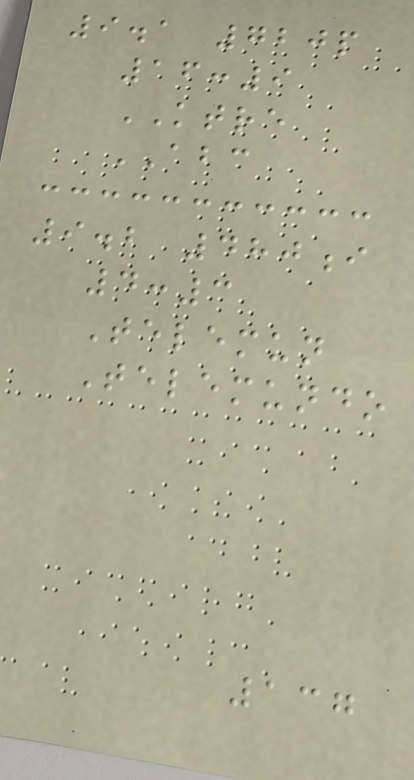9.1 720p
16:9
KTRE
ABC
9.2 480i
4:3
Telemun
Telemundo
137
